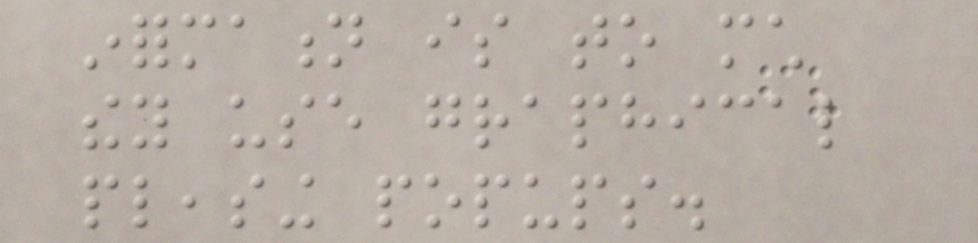information is to much
they use graphical
pleasing popups.
